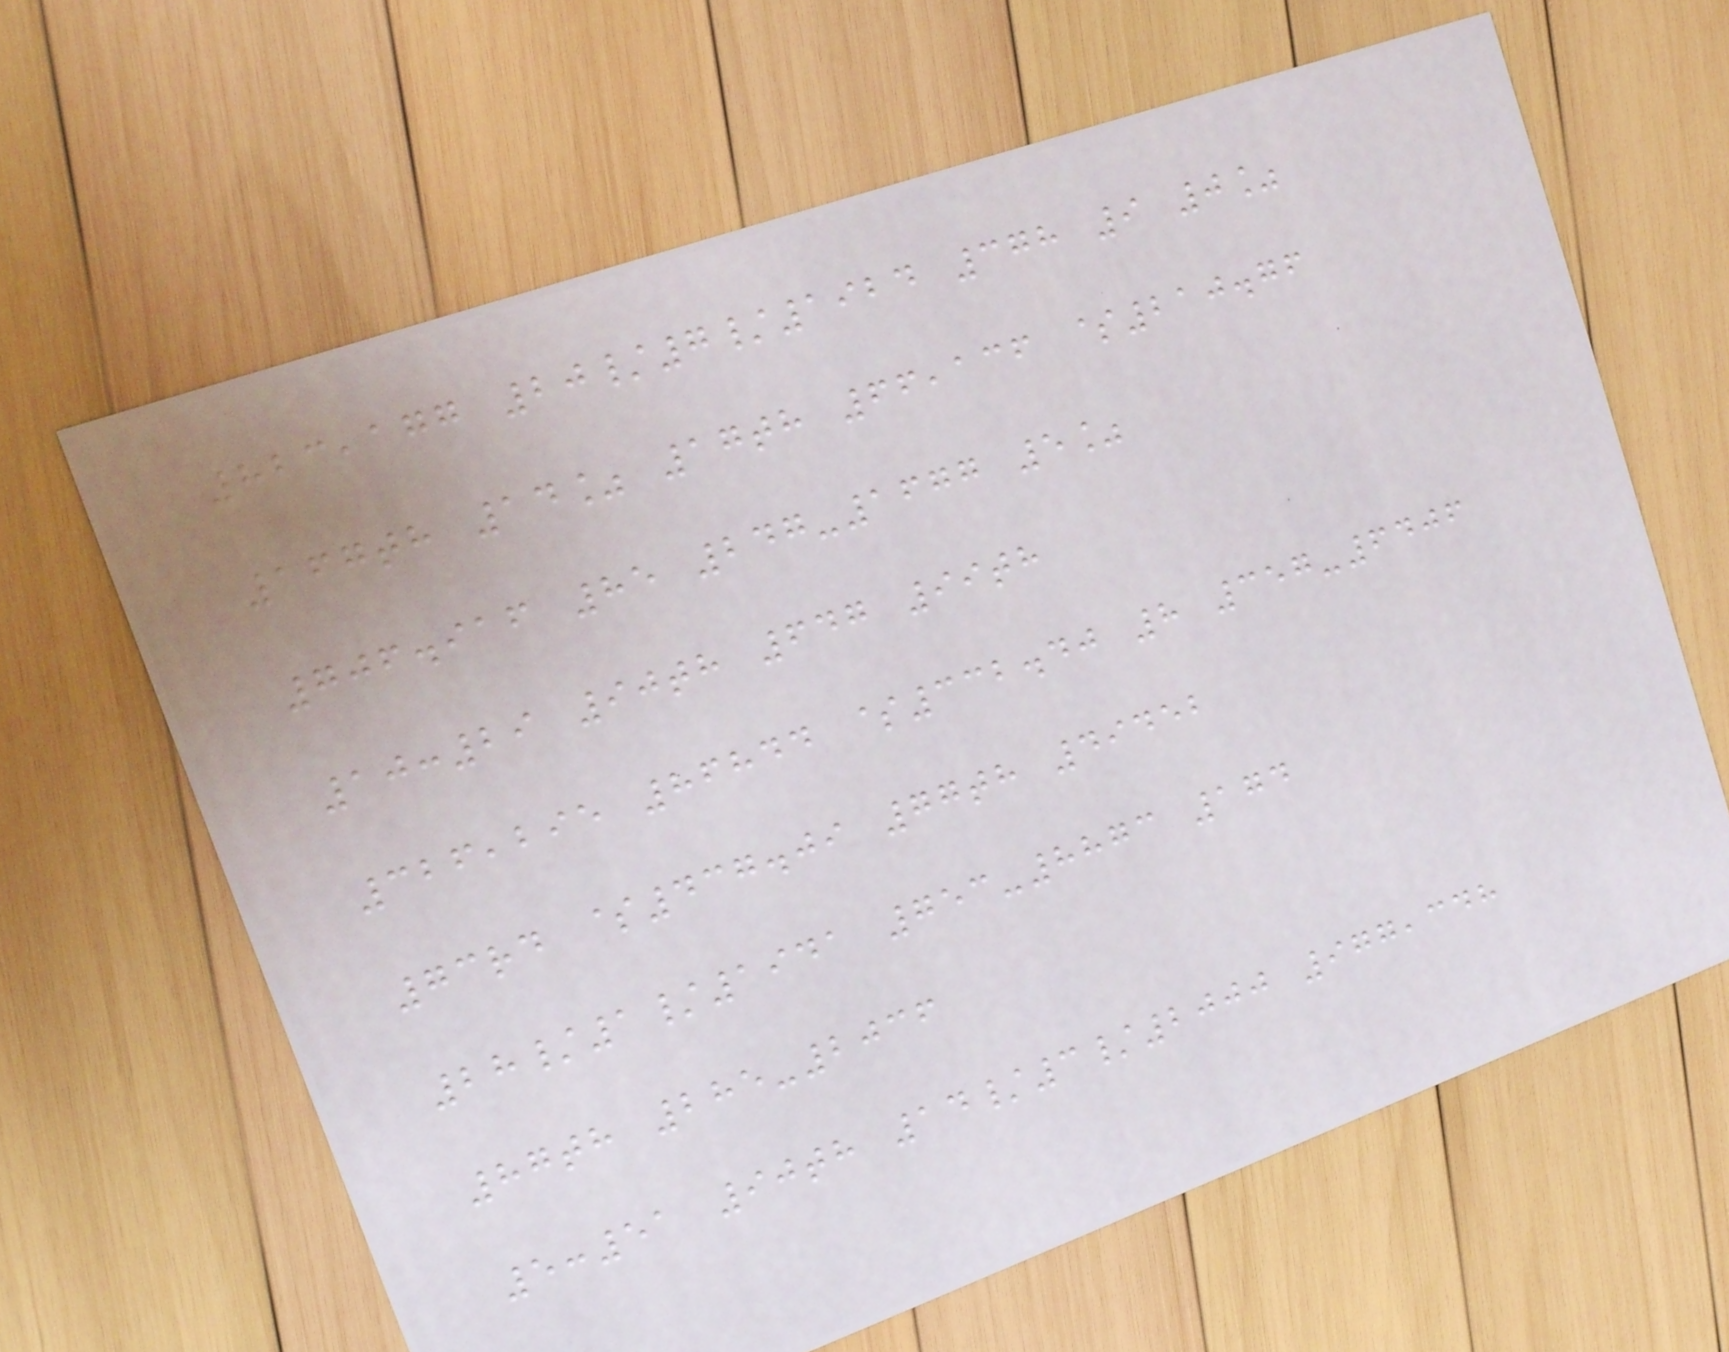823,177 20/7/1924 378 9 0%
167th 14% 17th 66,136 $210.76
706.916 85 247-1677 5%
10:29 90th 647 99th
326,295 86844 $332.40 8 357-6406
73rd $437.09 77th 49452
28/1/1941 753-8873 174
87th 285-2036
5:51 90th 14/3/2000 977,348
